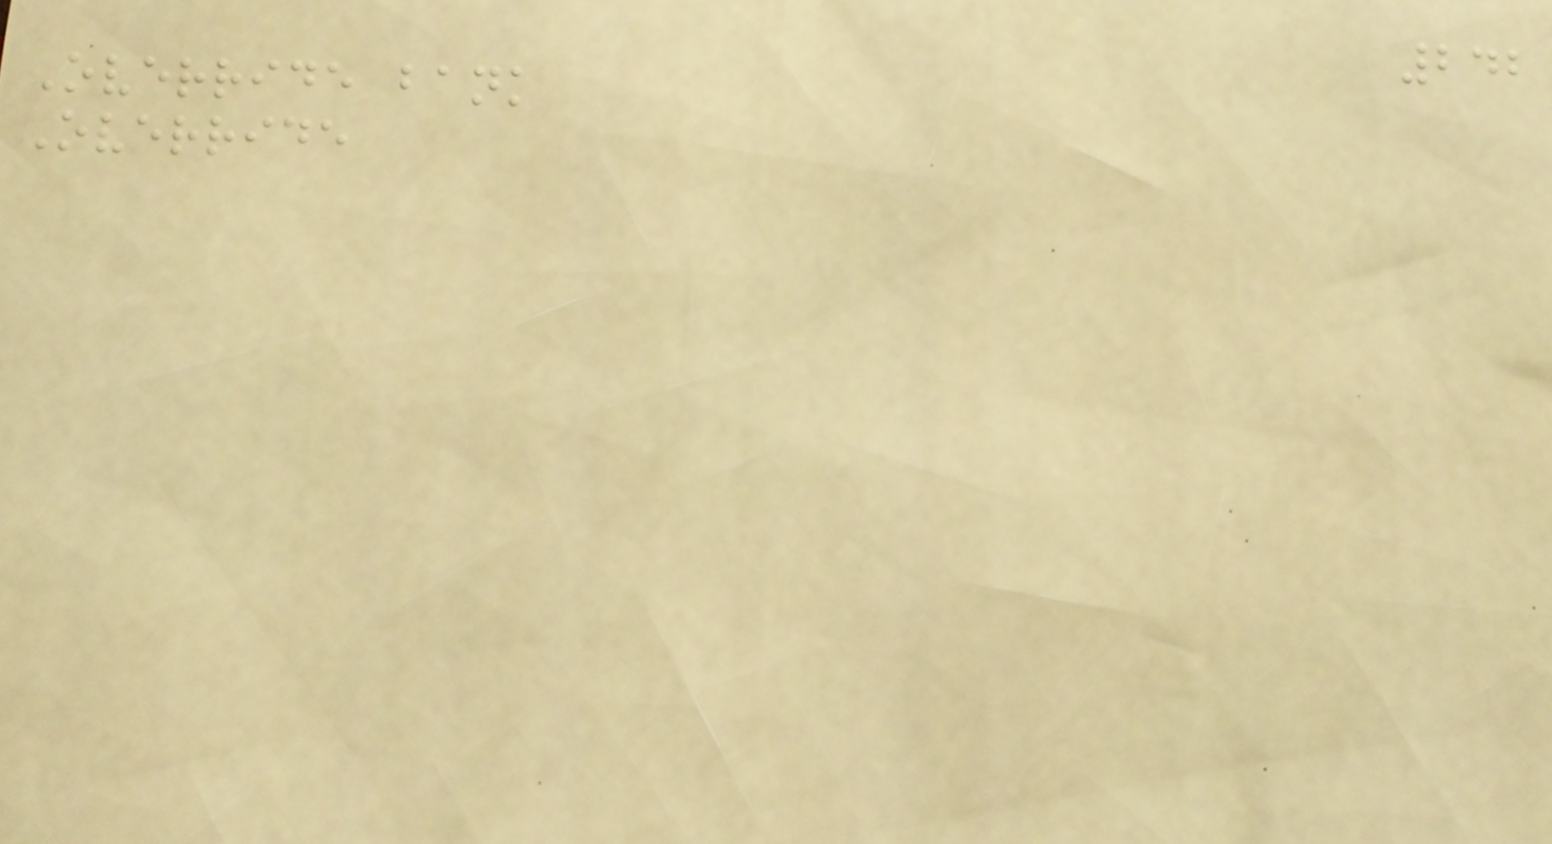242
Override bank
Override
